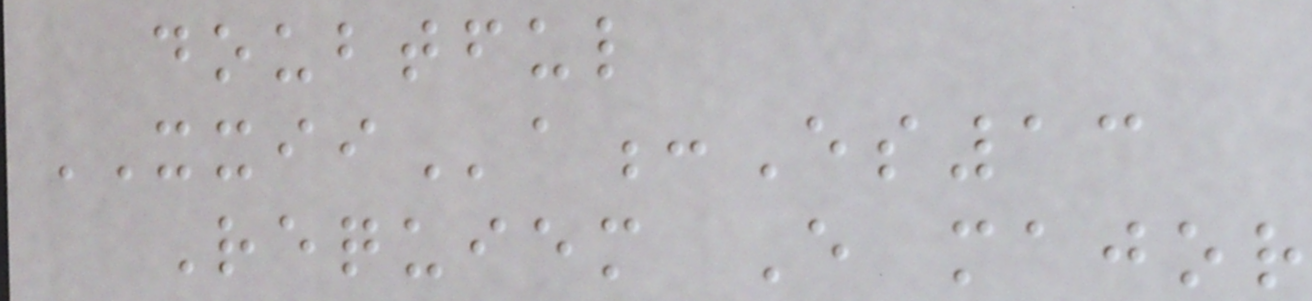doubtful
XXIIa:Es13
Requiem E major
